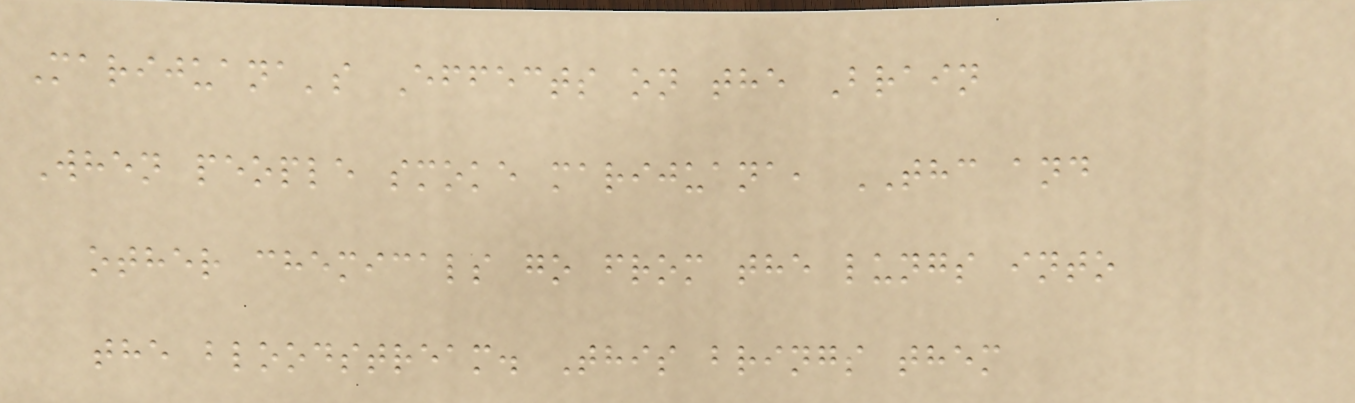Marijuana's Effects on the Brain
When people smoke marijuana, THC and
other chemicals go from the lungs into
the bloodstream. This brings them
